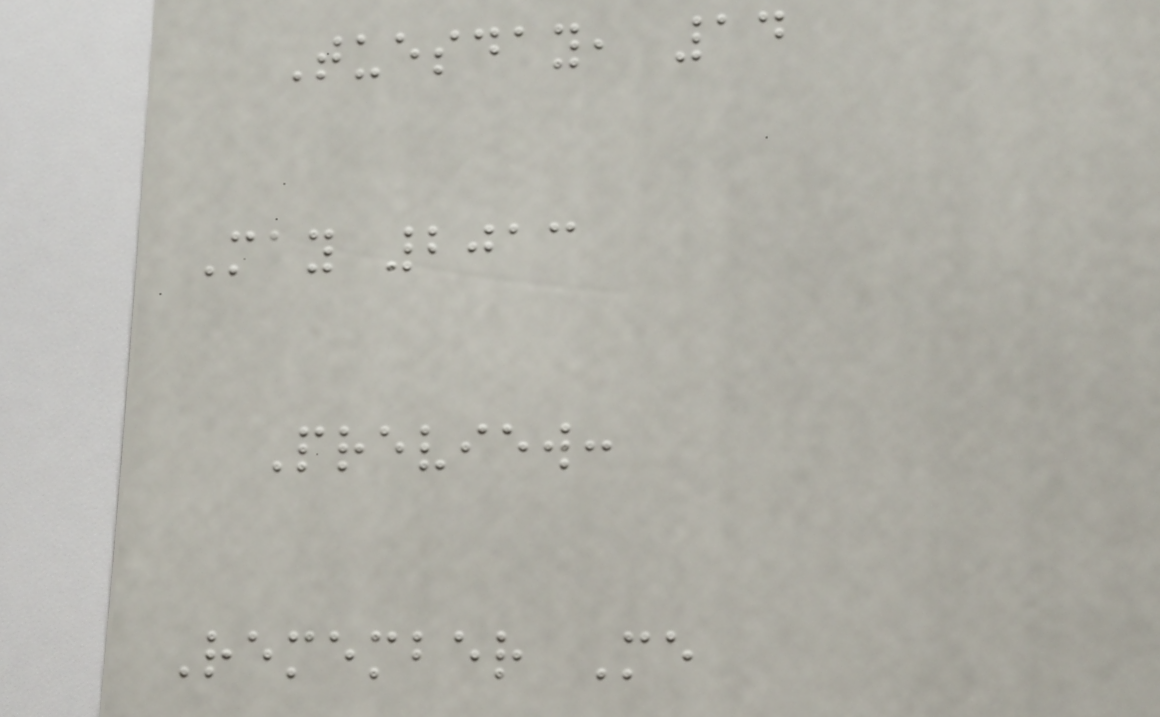Tuesday, 14
May 2013
Preview:
Remember Me
